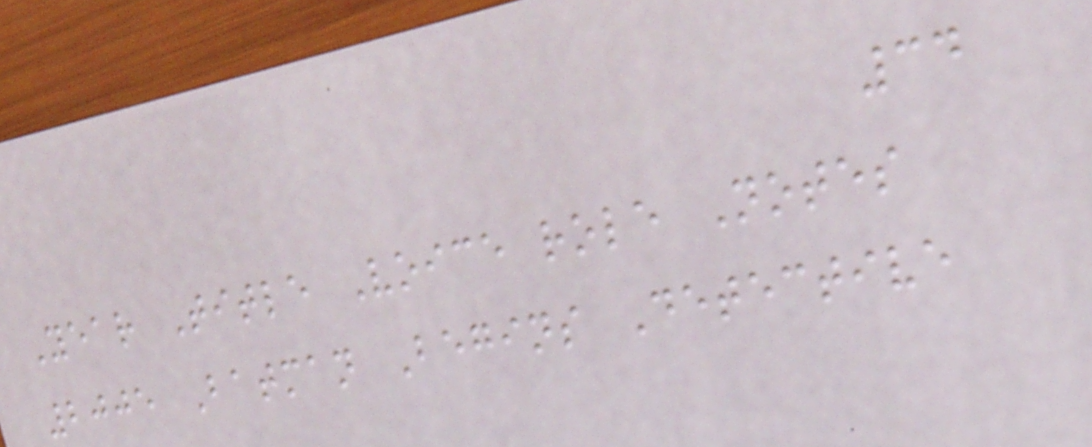34
Year Title Voice role Notes
2005 Batman Begins Detective
